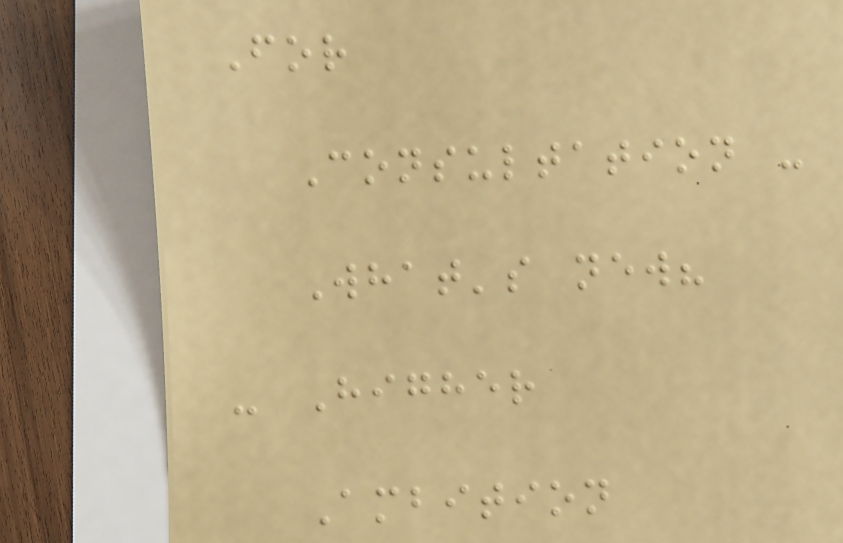For
Consultation -
What's new?
- Higher
Ambition
